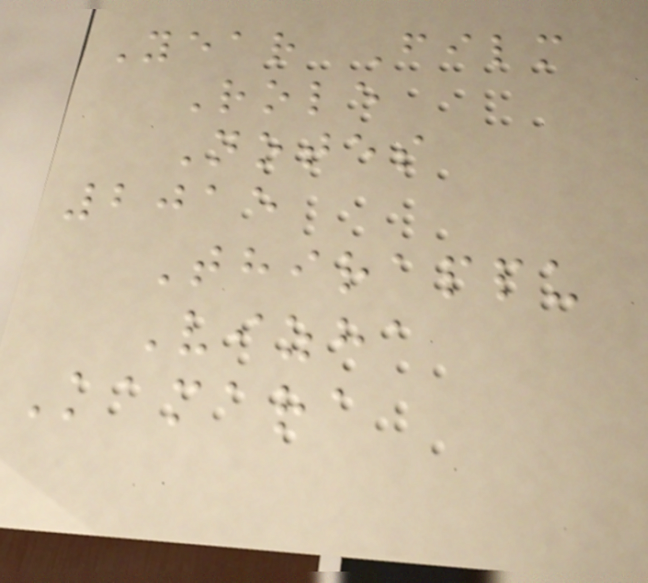Year Film
Role
Notes
2015
Thirappu
Vizha
Kamara
